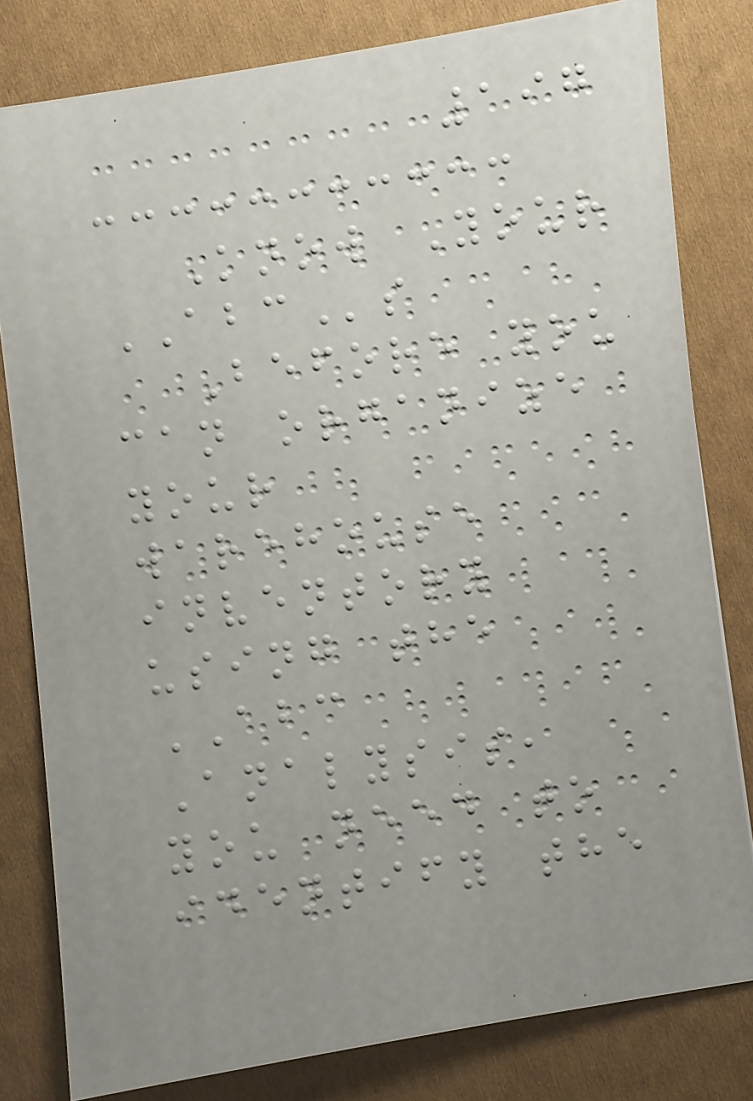197
Know Your
ABCs
Before you
can organize
your
warehouse
inventory
using the
ABC
Analysis,
you need to
identify the
